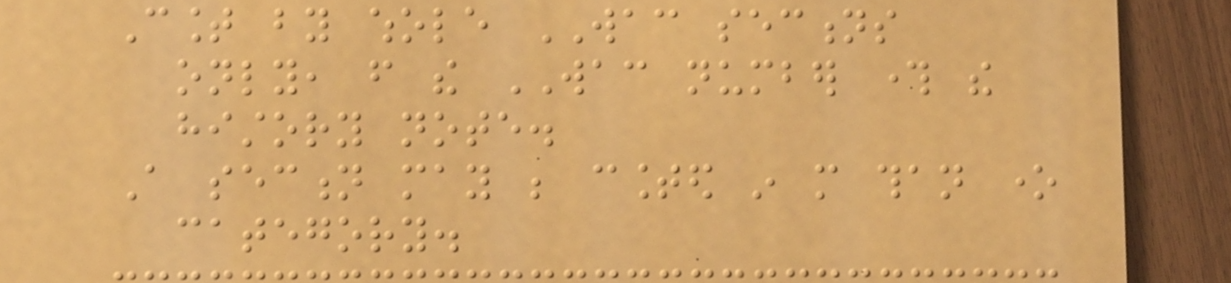Count by whole WAC sections
only, from the WAC number through the
history note.
A section may be counted in more than one
category.
